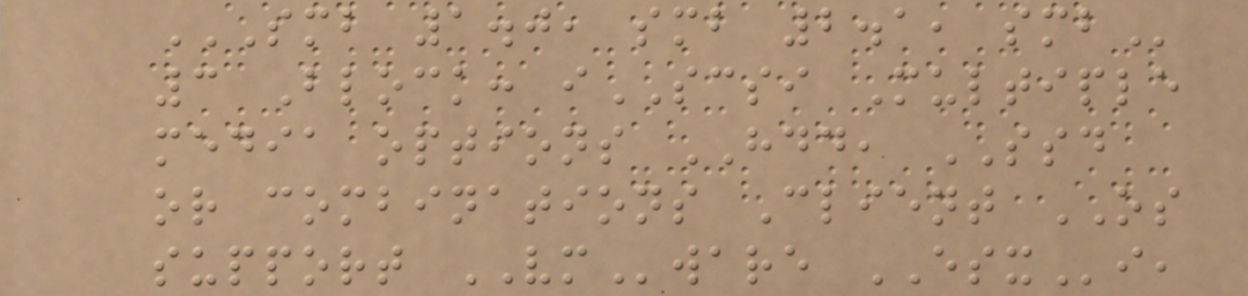SMB 1.0, SMB 2.1, SMB
3 Block: iSCSI Multiple
media options HDD, SSD
or combinations Client OS
support VMware ESXi,
